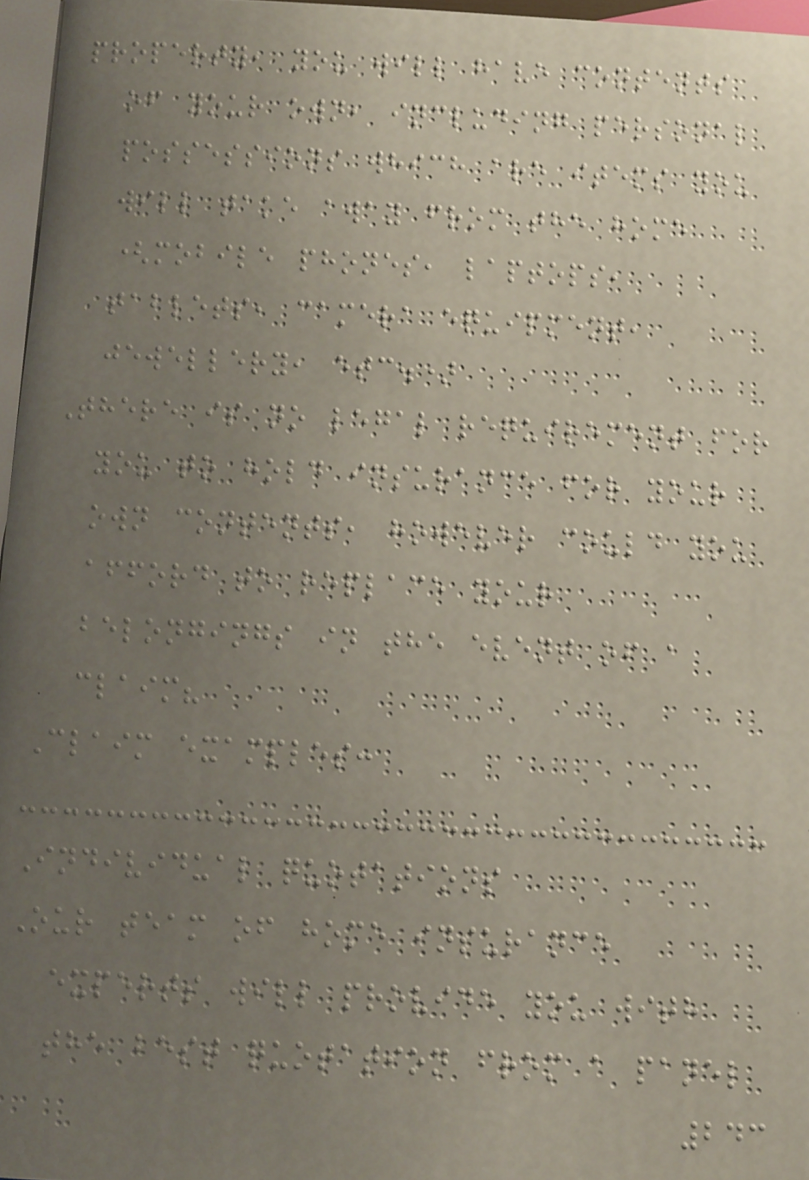property, you will have contents
of your own, including personal
possessions which are items you
will take away from the home
(mobile phones, laptops,
tablets, camera equipment,
jewellery, etc.)
There is no legal requirement for
you to hold insurance for your
own contents, however could you
afford to replace your
belongings in the event of a
claim?
Claim examples:
Individual quotations
Our team of home insurance
experts will provide you with
the best quotation from a panel
243
